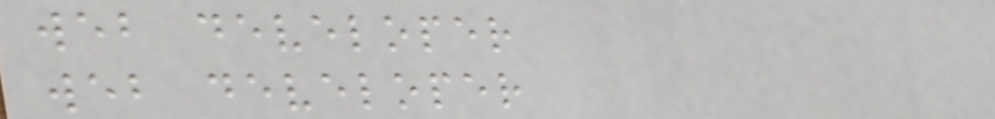web developer
web developer
